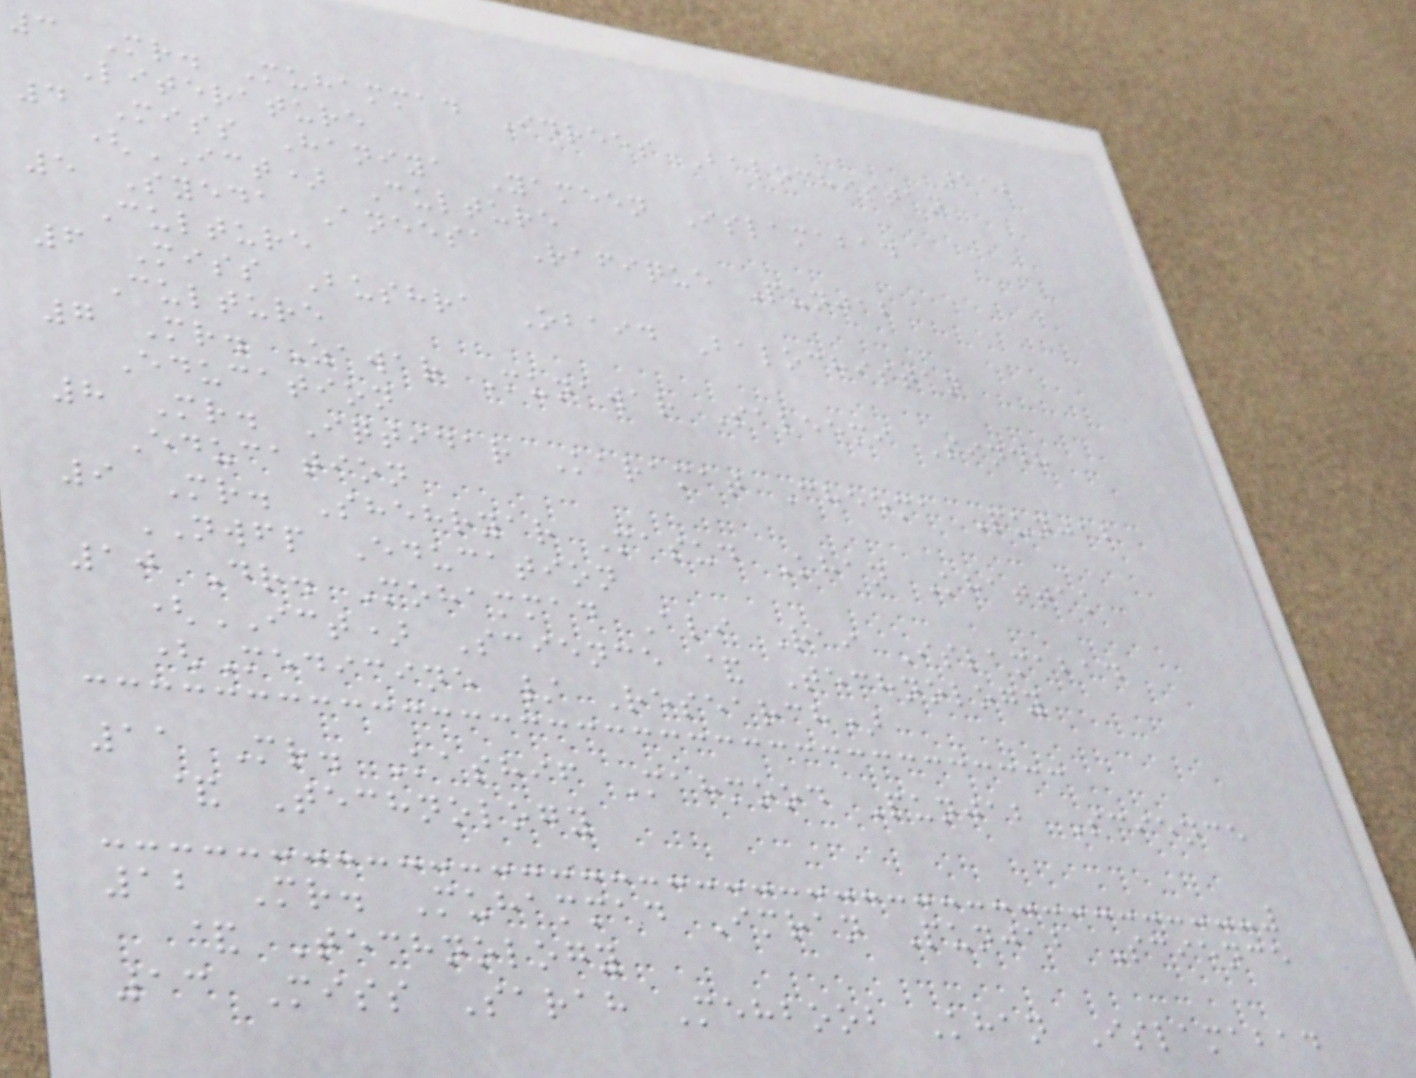112
3 Mr. Muhammad Idrees Balochistan
Literature
4 Miss Haniya Yameen Islamabad
(ICT) Culture
5 Syeda Aneesa Rafique Punjab
Culture
6 Miss Bushra Obaid Balochistan
Culture
7 Mr. Zawar Munawar Saleemi Sindh
Education
8 Mr. Iqtidar Karamat Cheema Punjab
Education
9 Mr. Shehryar Masud Khan Khattak
NWFP Education
10 Dr. Mohammad Ali Rai Islamabad
(ICT) Science & Technology
(Medicine / Research)
11 Mr. Kashif Mahmood Punjab Science
& Technology
12 Mr. Muhammad Imran Punjab Science
& Technology
13 Miss Sarah Mehboob Khan Islamabad
